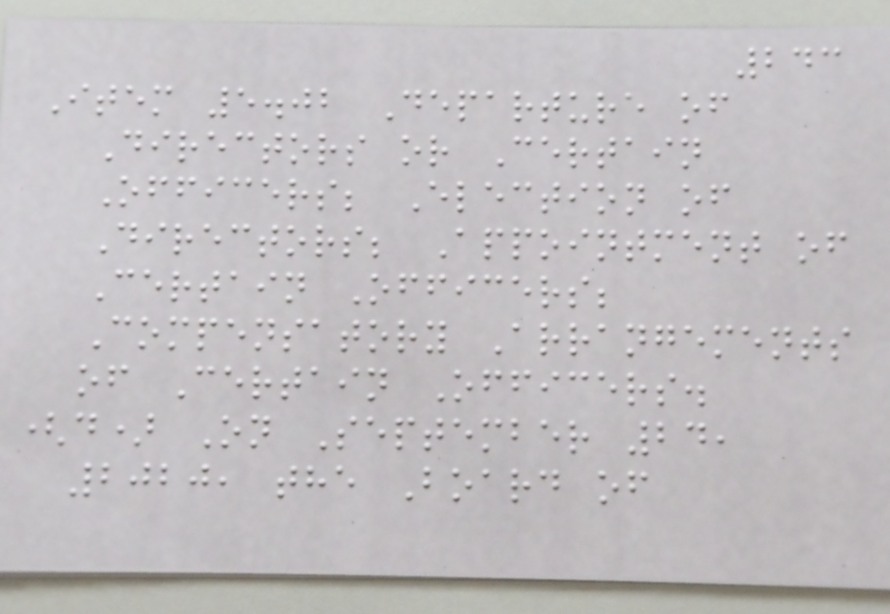243
Item 5.02 Departure of
Directors or Certain
Officers; Election of
Directors; Appointment of
Certain Officers;
Compensatory Arrangements
of Certain Officers.
(d) On September 24,
2020, the Board of
